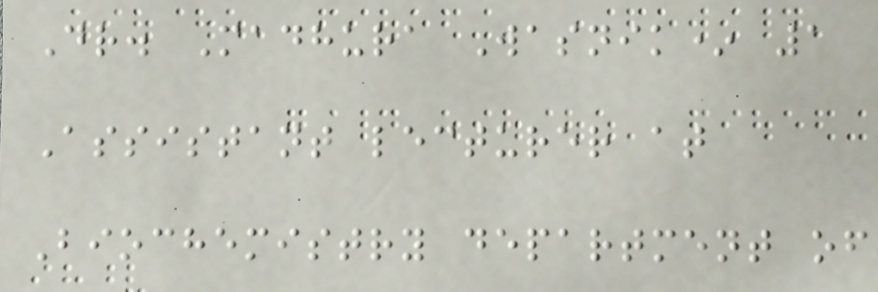Dr. Madhura Wasnik* 1
Assistant lecturer at
Biochemistry department of
